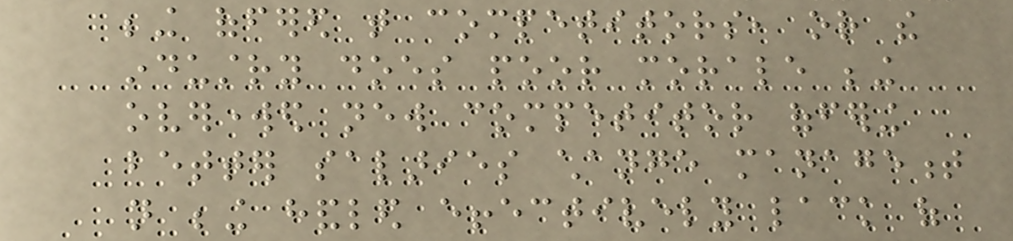being offered that competitors, or the
industry does poor morale being
overworked new competitor offering
better salaries change management
not being handled effectively lack of
